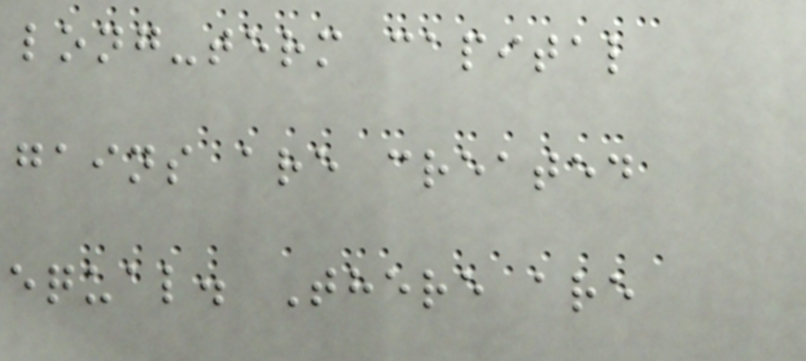long-term capital
gains are created
equal. There are
